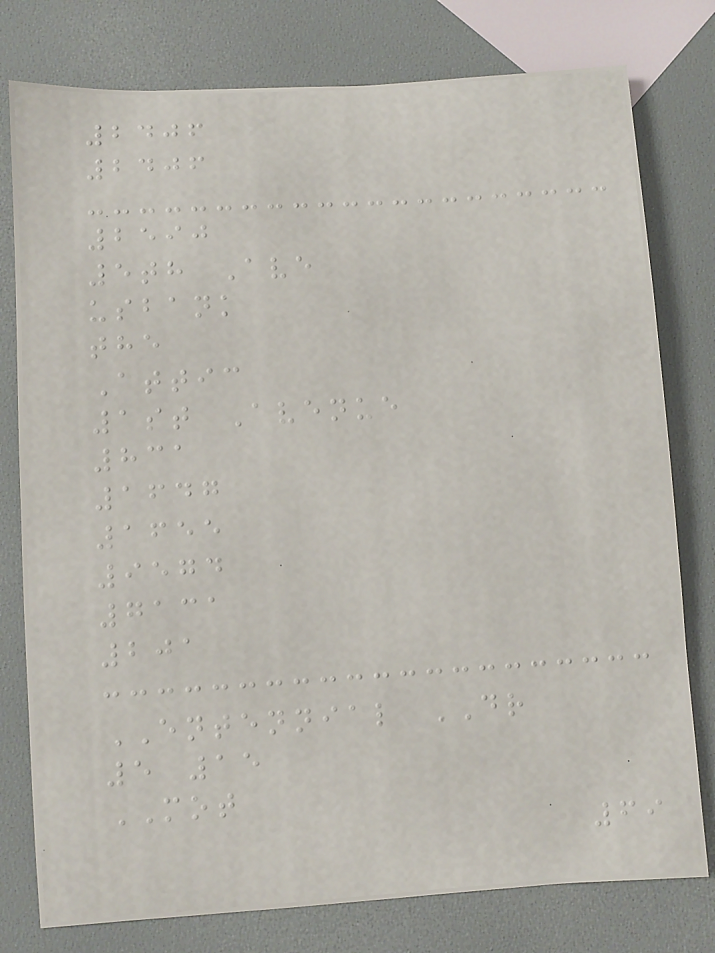2406
2406
2590
5th Ave
usbank
the
Attic
1st Avenue
831
1647
1655
9574
7131
201
ENTENNIAL DR
5 15
MOT
69
